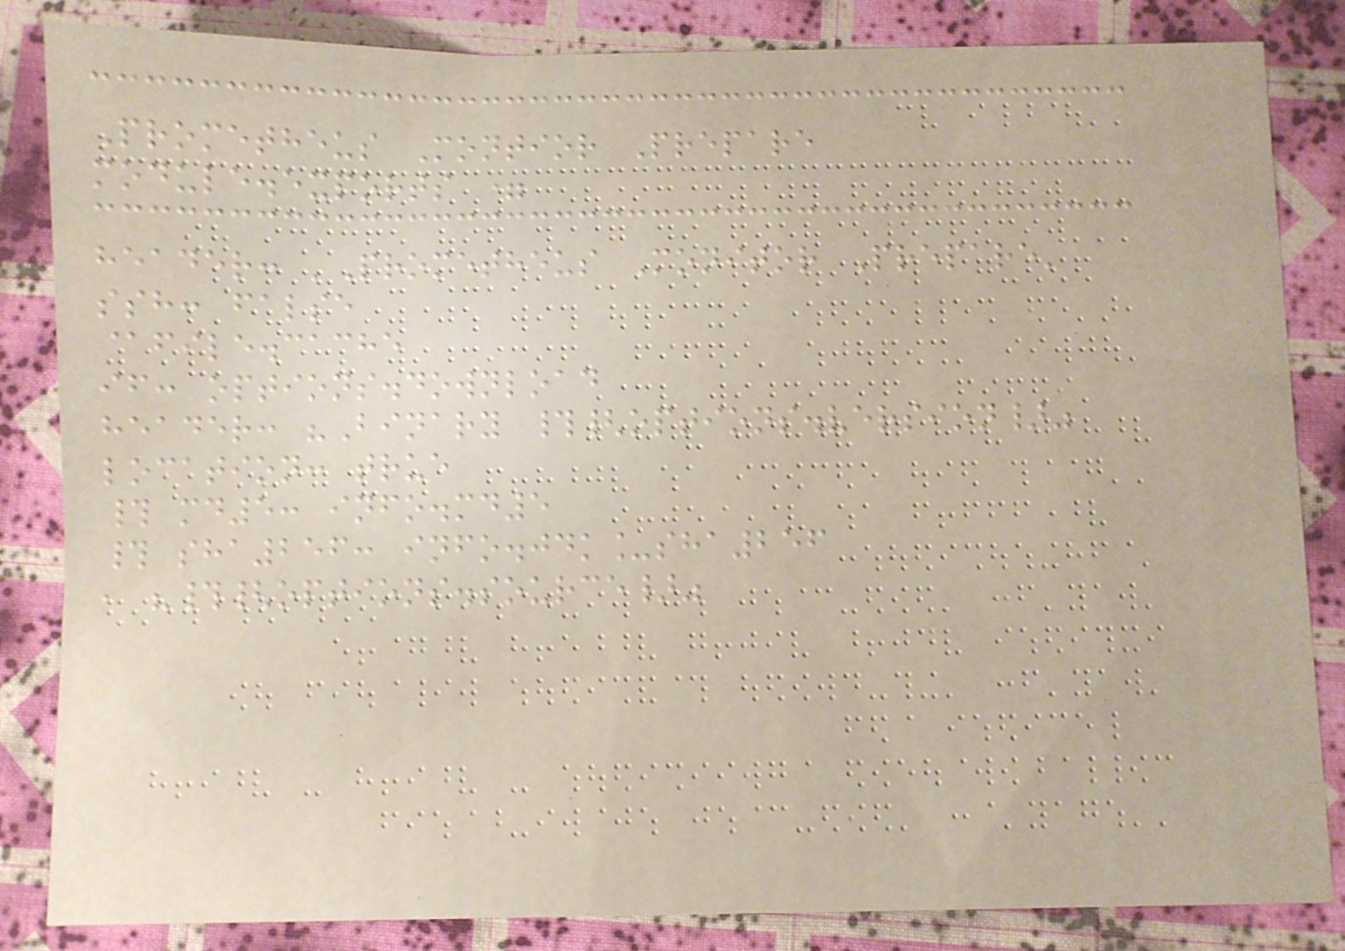Prometheus Montior Prepare
module.exports =
header: 'Prometheus Monitor Prepare'
ssh: false
@file.cache
if: options.download
header: "Binary #{options.version}"
location: true
# md5: info.md5
# sha256: info.jdk_sha256
, "#{options.source}"
